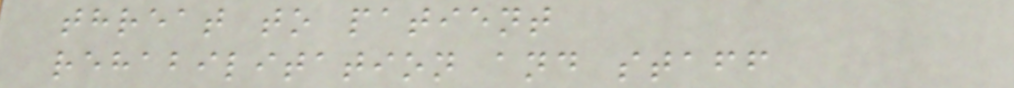threat to patient
rehabilitation and staff
